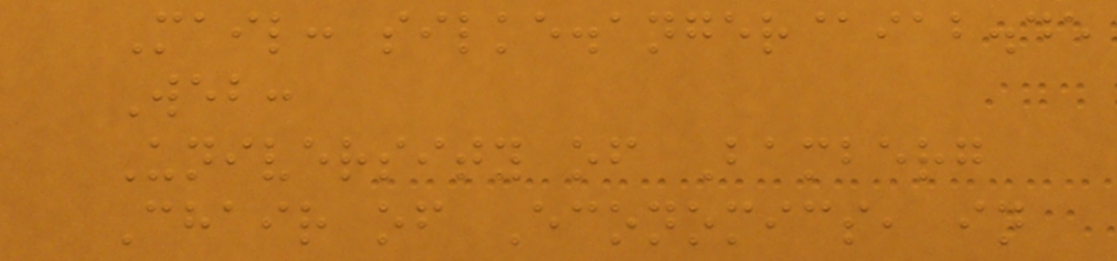Mail: silke.anger@iab.de
Web:
University of Bamberg
Chair of Economics, in
